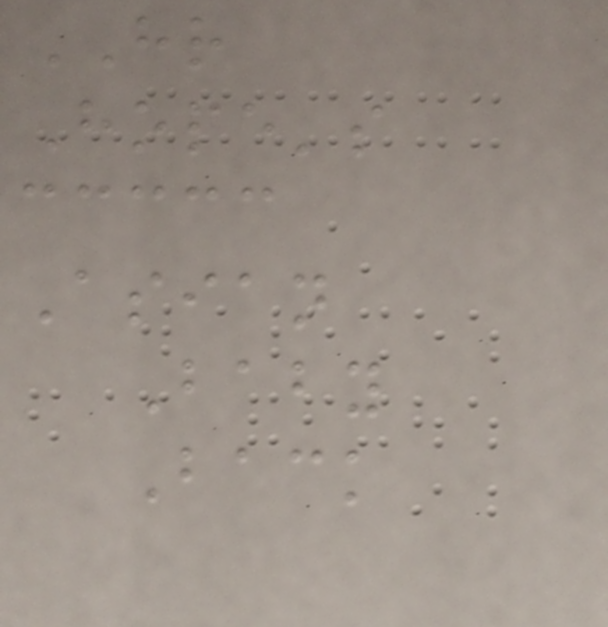HR
Hope's
Asian
Baby
Back
